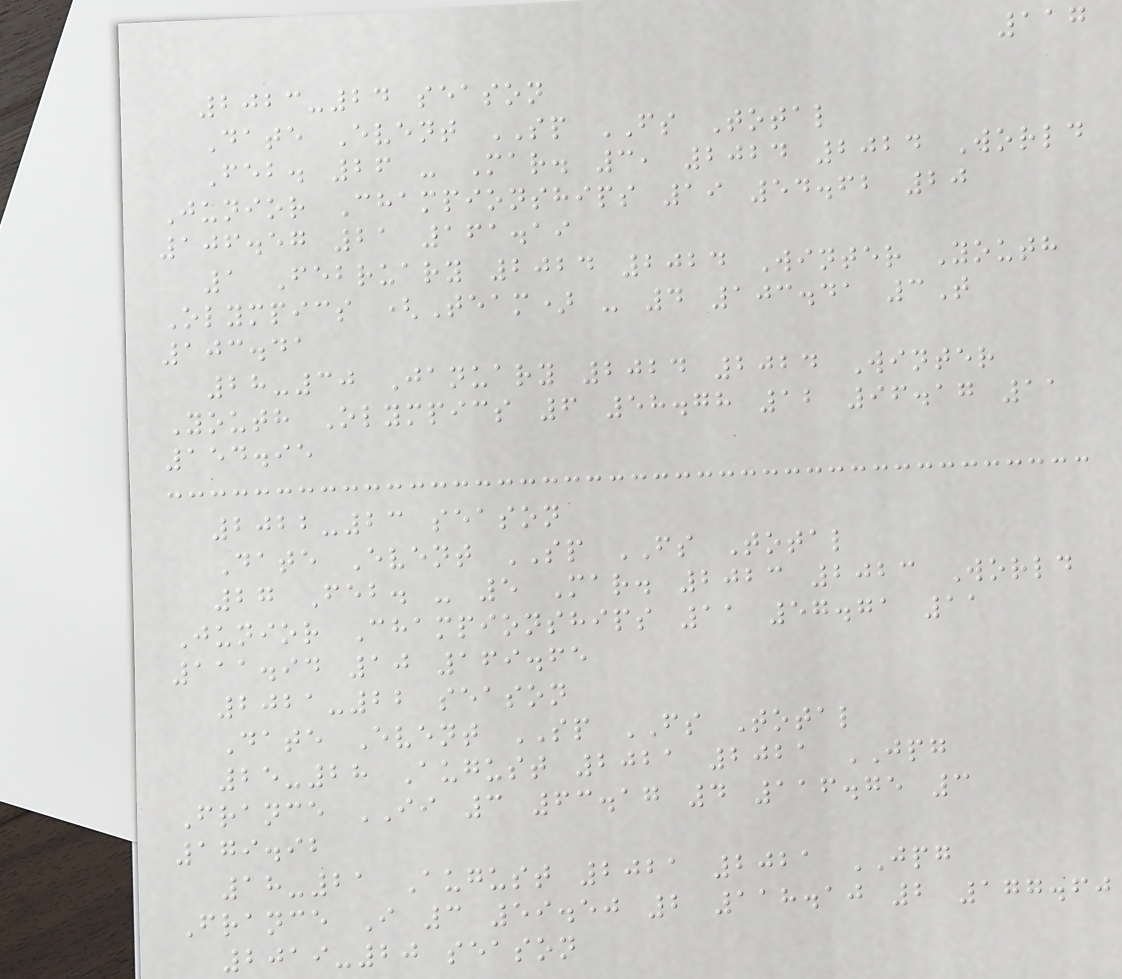117
2023-24 season
Date Event SP FS Total
Feb. 26 - Mar. 3, 2024 2024 World
Junior Championships 19 54.62 20
106.57 21 161.19
1 February 2024 2024 Winter Youth
Olympics (Team) - 4 103.41 3T
103.41
28-30 January 2024 2024 Winter
Youth Olympics 6 58.78 12 96.17 11
154.95
2022-23 season
Date Event SP FS Total
27 Feb. - 5 Mar. 2023 2023 World
Junior Championships 11 57.71 11
111.94 10 169.65
2021-22 season
Date Event SP FS Total
25-28 August 2021 2021 JPG
France II 3 63.17 4 116.75 3
179.92
18-21 August 2021 2021 JPG
France I 3 59.50 2 118.10 2 177.60
2019-20 season
